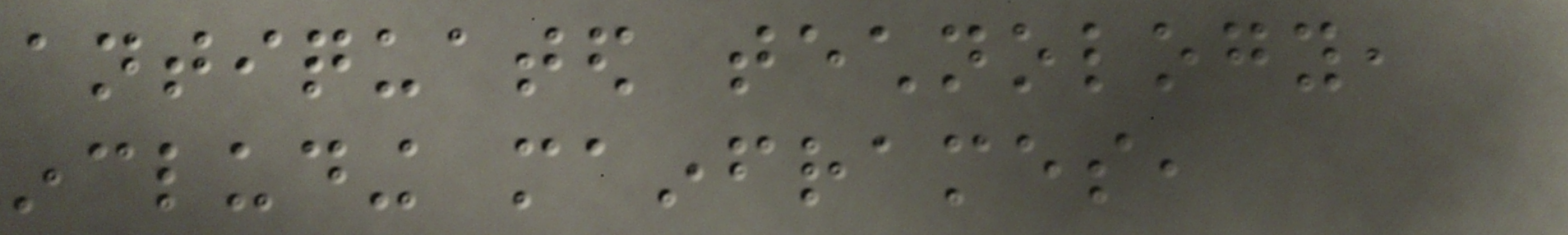antiquated technology,
including mainframes,
